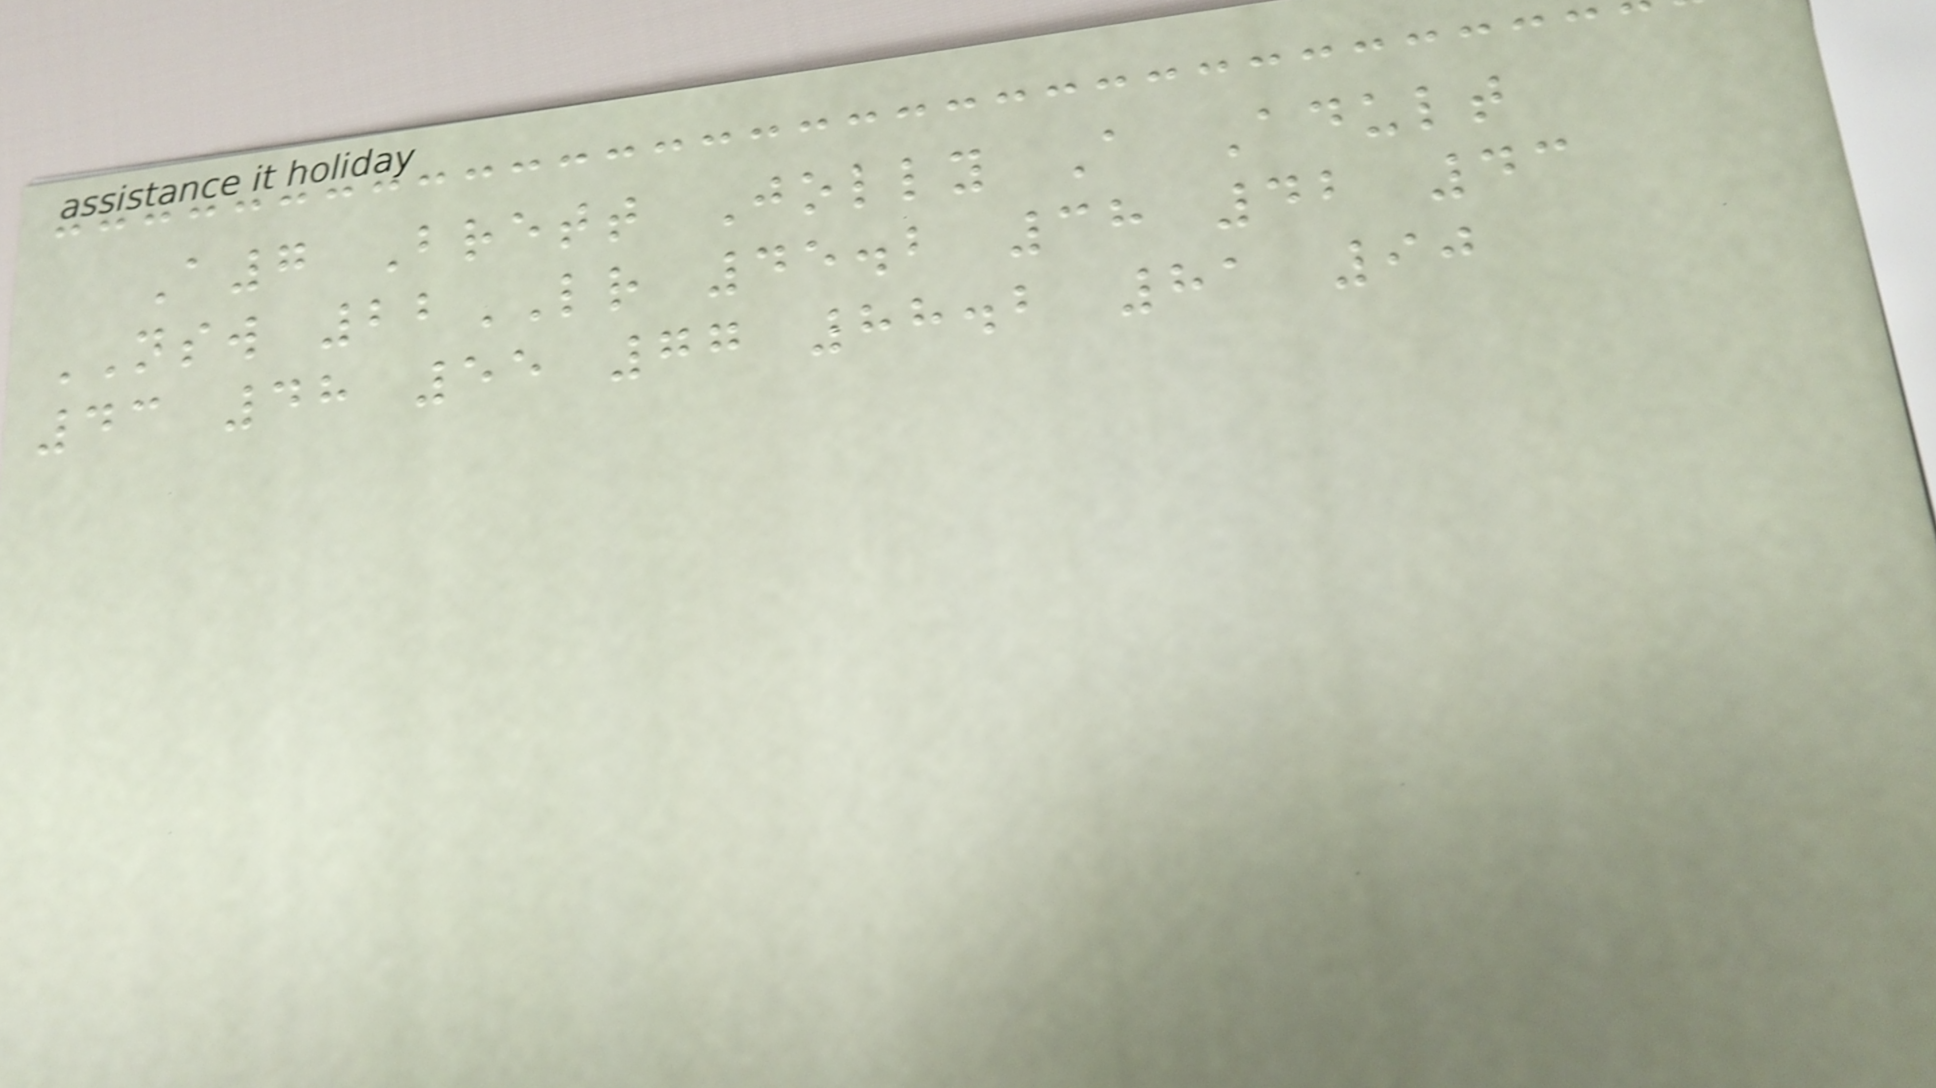A7 Brett Jolly A Adult
NSW 22LR 45.2 38 42 43
43 48 55 77 88.2 81 90
